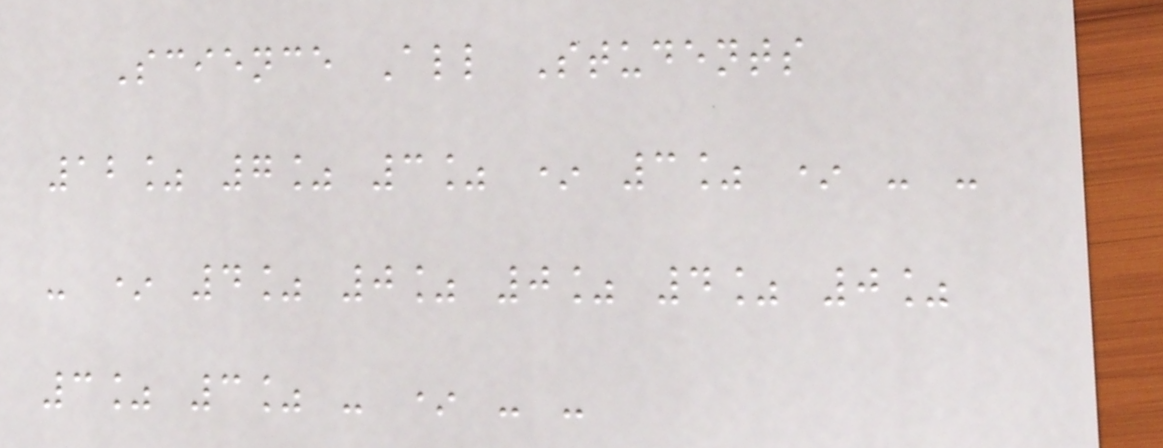Science All Students
12% 7% 3% * 3% * - -
- * 4% 0% 0% 4% 0%
3% 3% - * - -
